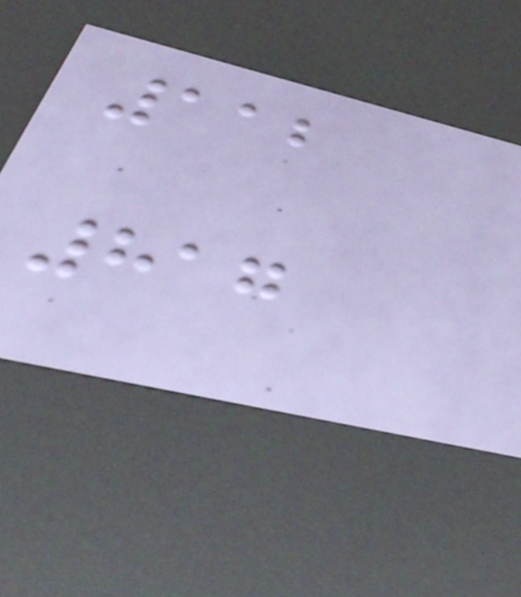112
817
